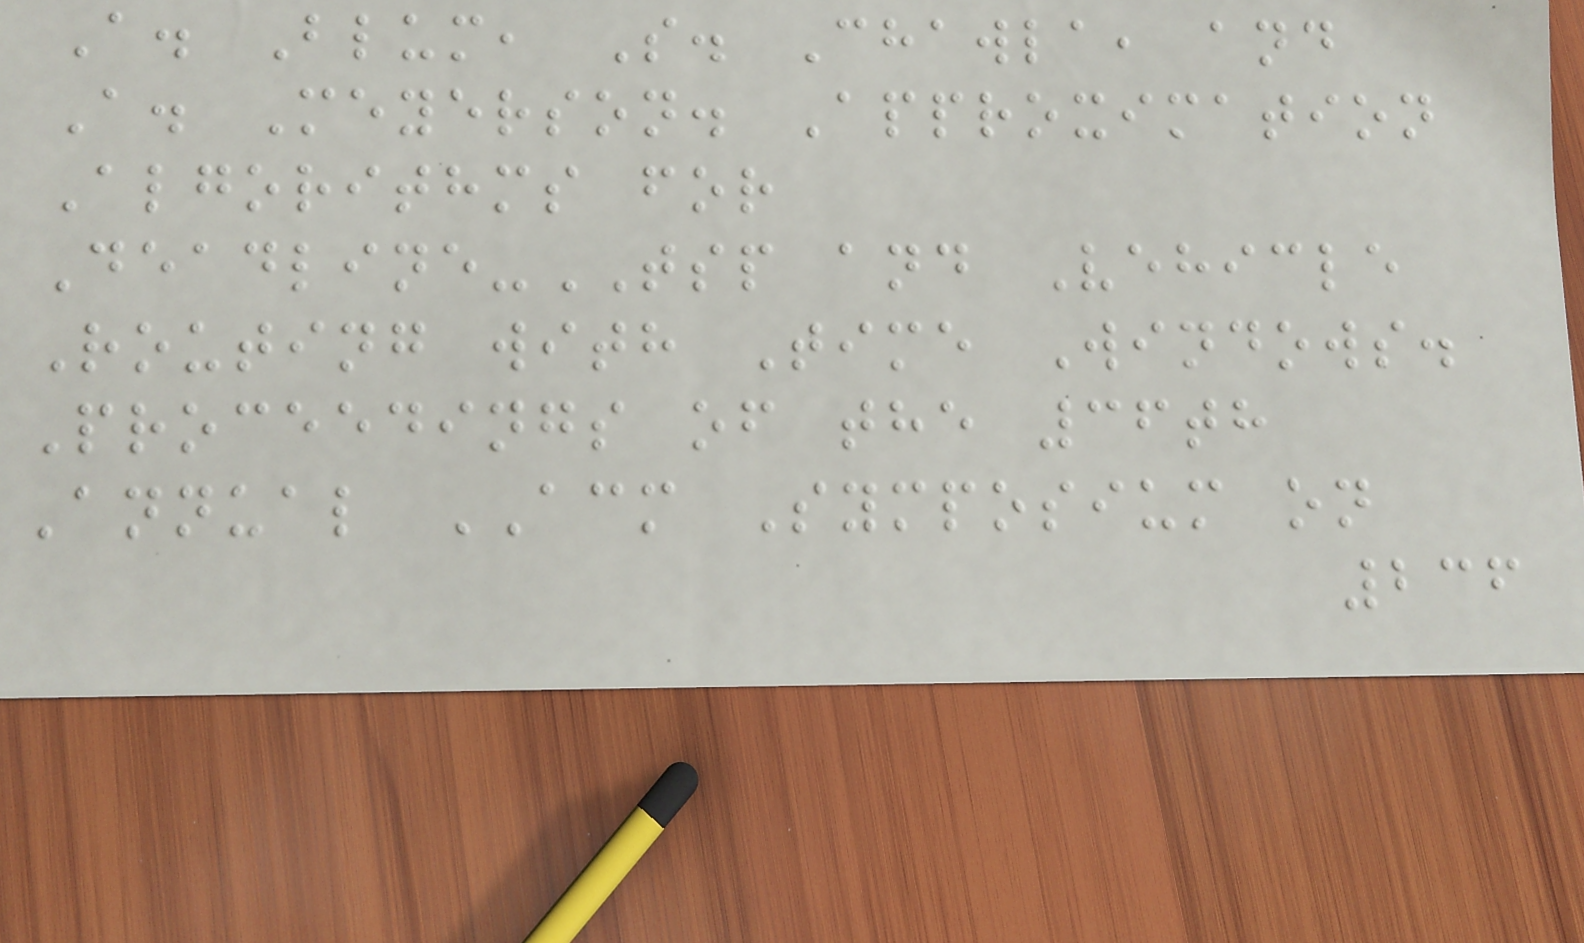A. Blum, S. Chawla, and
A. Meyerson. Approximation
Algorithms for
Deadline-TSP and Vehicle
Routing with Time Windows.
Proceedings of the 36th
Annual ACM Symposium on
236
